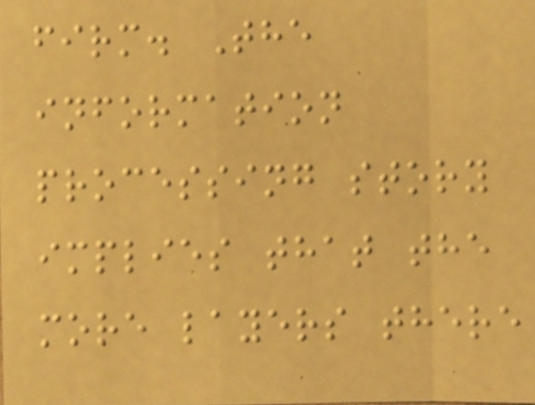firm. The
information
processing story
implies that the
more layers there
